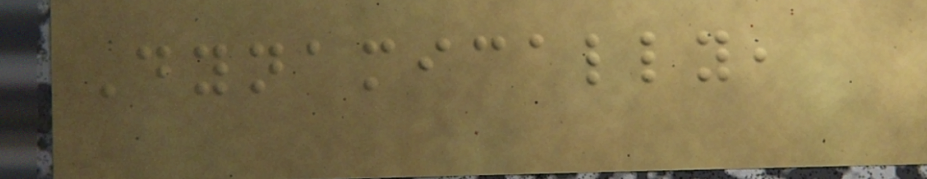Dynamically,
